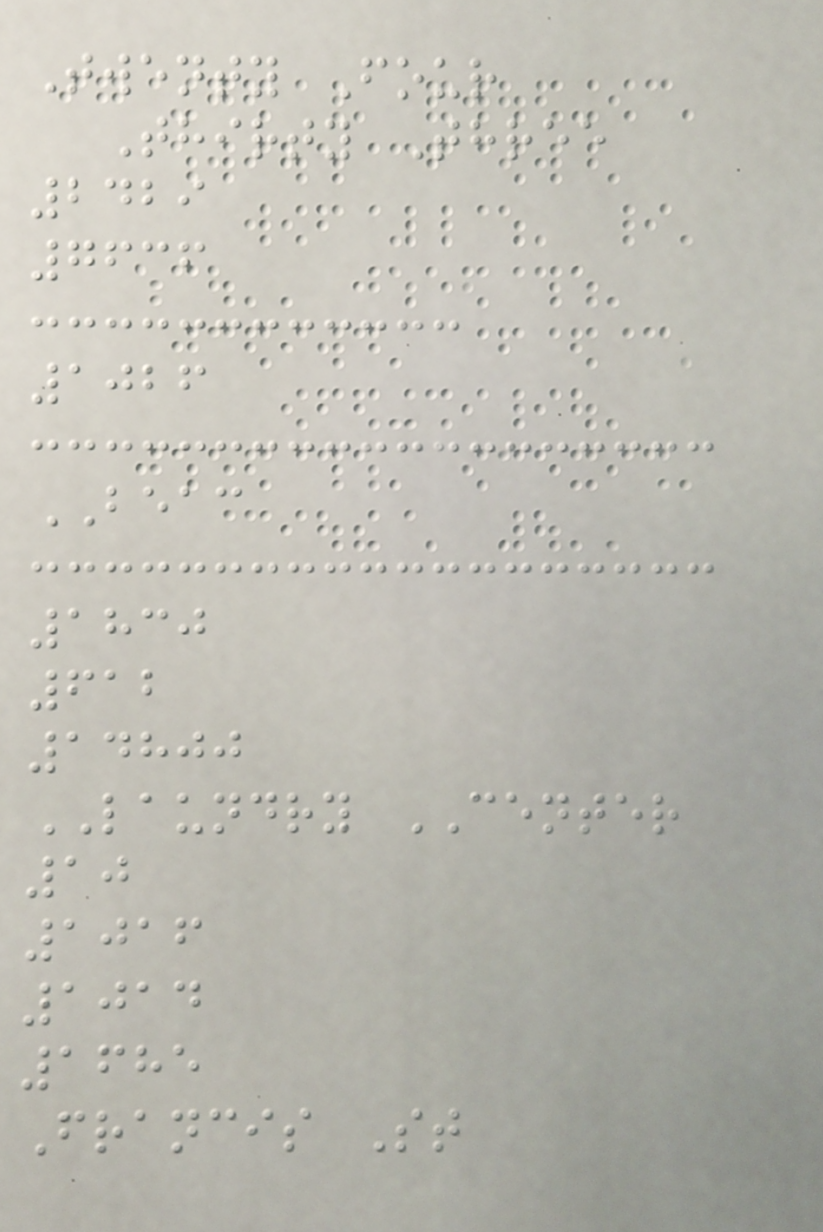Twenty Four
Thirty Three
2429
7636
1026
BEAC
1830
612
14800
LAUNDRY CENTER
10
1016
1014
1685
Francis St
